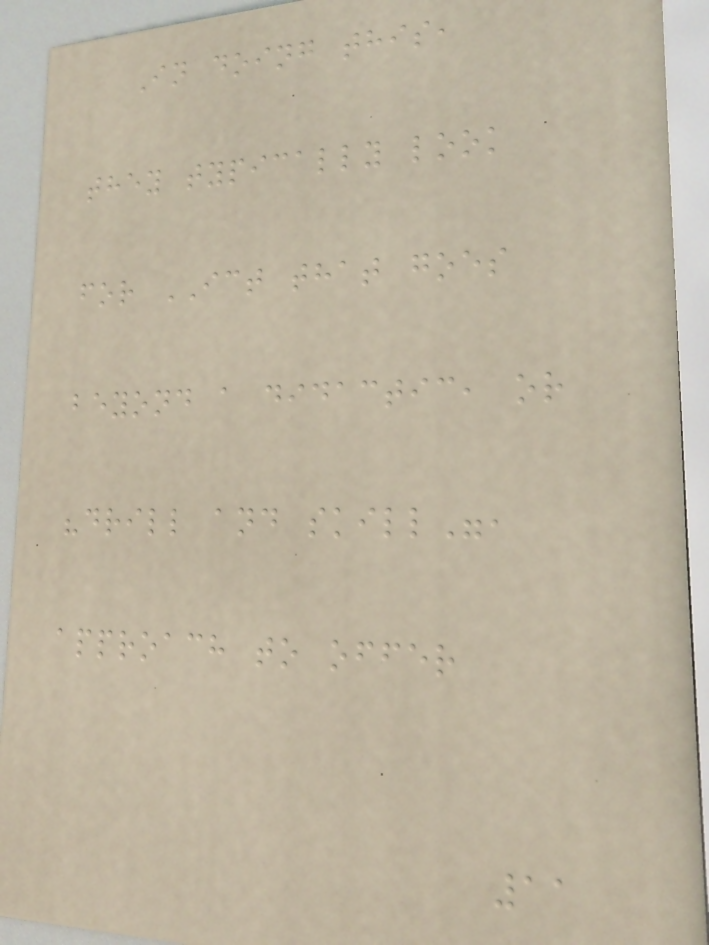In doing this,
they typically look
for ICT that goes
beyond a didactic, or
"drill and skill",
approach to offer
11
